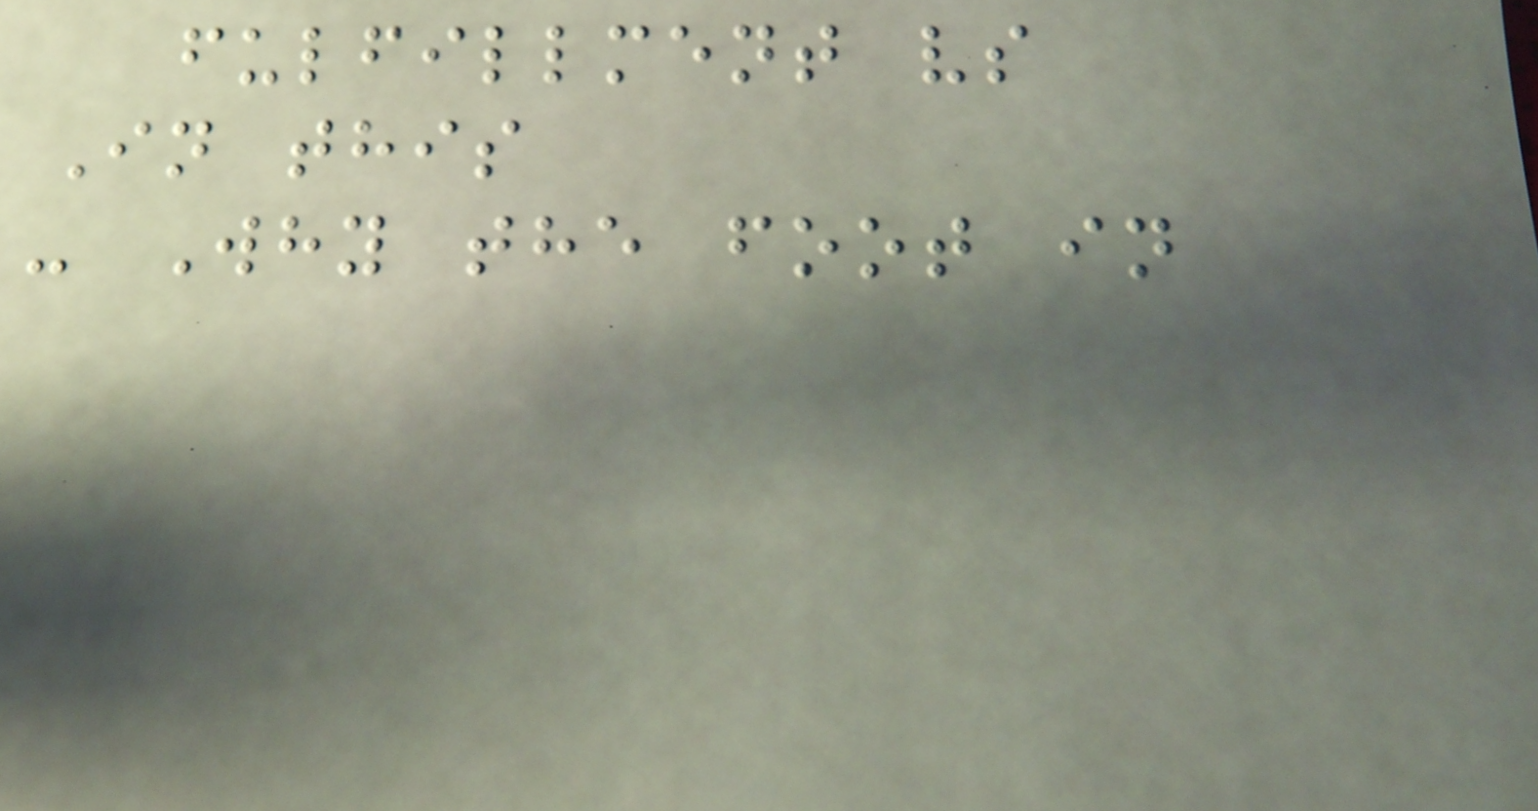fulfillment vs
In this
- Why the foot in
